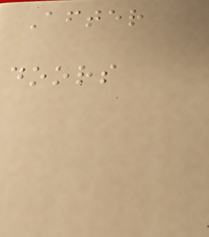After
doors
